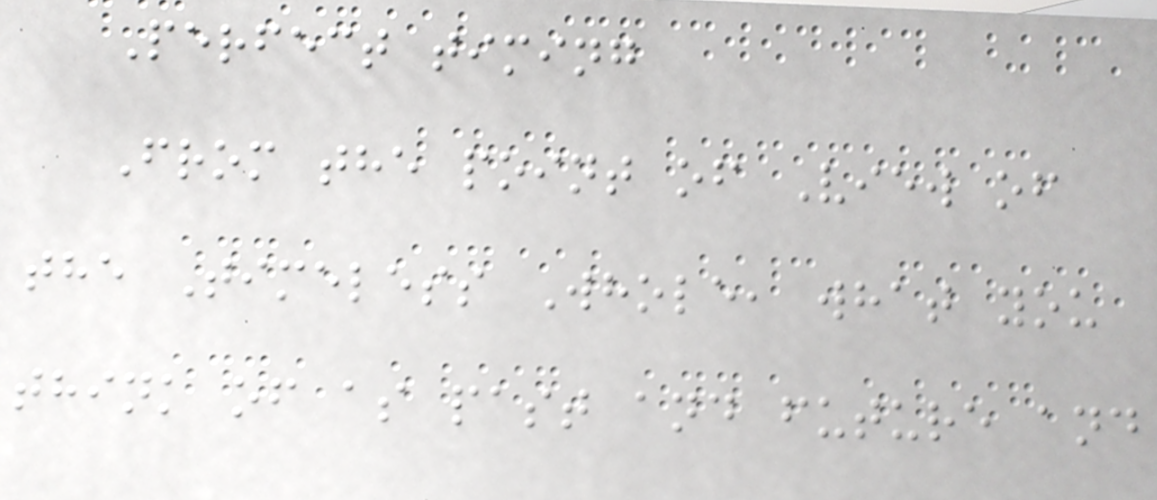Perfect timing
From the point of View of
the Timeless Whole, what you
think of as past and future and
